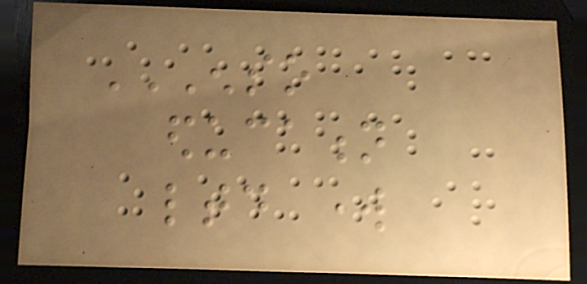ENSO
EDUCATION
LTD WORK
